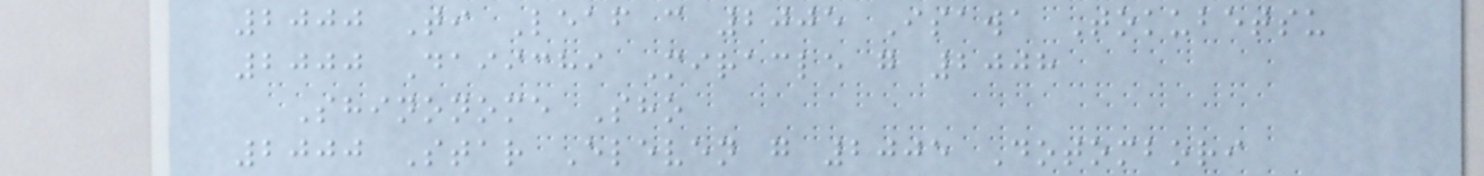2000 Ti Leaf c 2005 Isawa Tokubetsu
2000 Daiichi Miracle g 2008
Shinonome Sho
2000 Star Eleven g 2005 Dotombori
